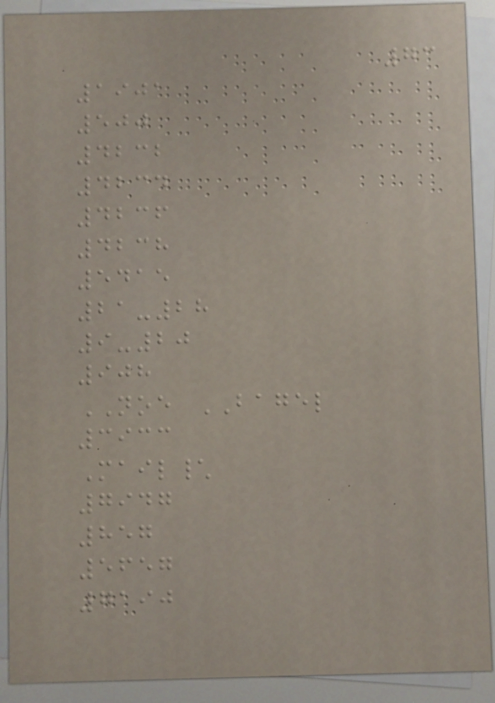73
1901
500
4232
4234
4236
4238
5415
21-28
9-20
908
NOE BAGEL
3933
Mail\
7947
857
5657
7190
